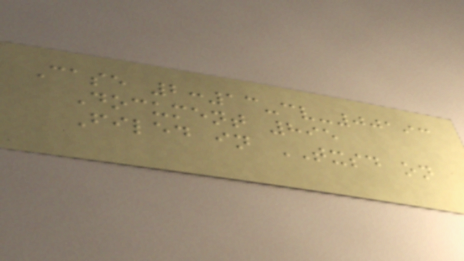Case 2:13-cv-00193
Document 895
Filed in TXSD on
